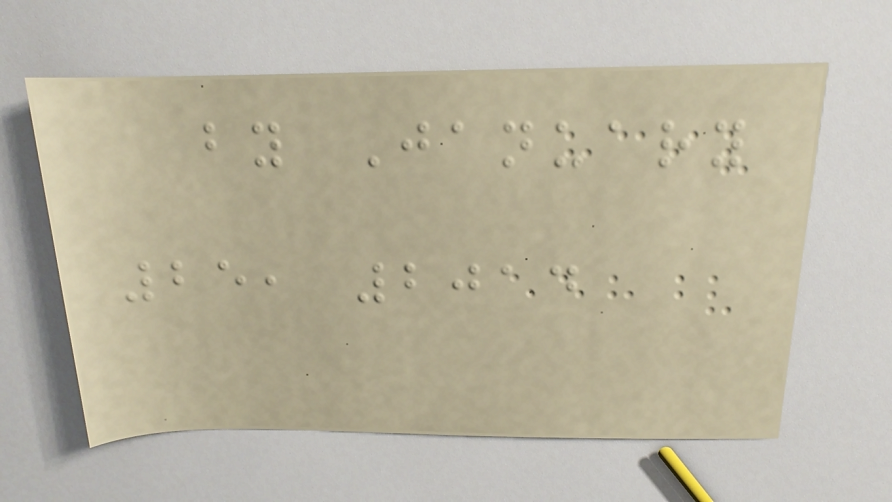by January
25, 2014
